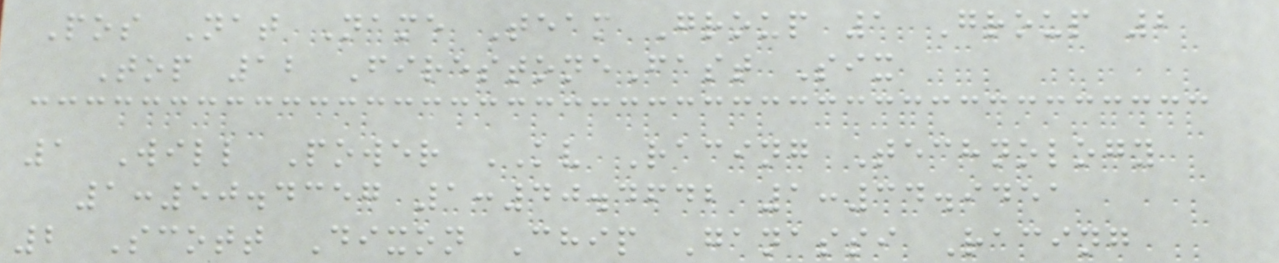Pos Nat Name Team Group 1 Group 2
Top 12 FirestoneFast Six
1 Will Power KV Racing Technology
1:50.4357 1:40.4642 1:34.9451
2 Scott Dixon Chip Ganassi Racing
